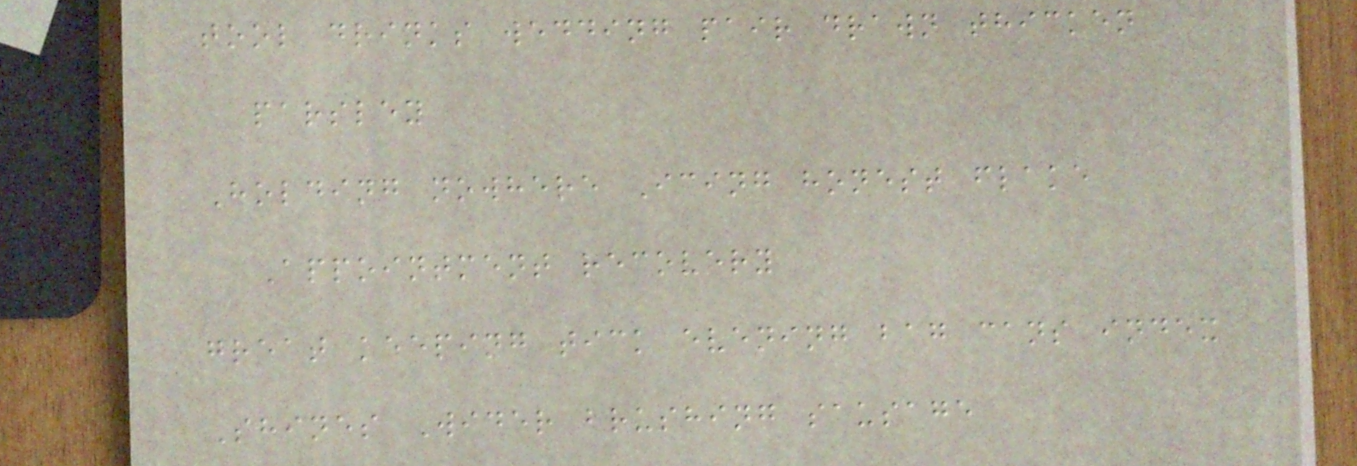tool drinks wedding pair drawn thicken
parsley
Holding nowhere Icing honest flake
Appointment recovery
great keeping tick evening bag cans index
Shines Wider brushing sausage
